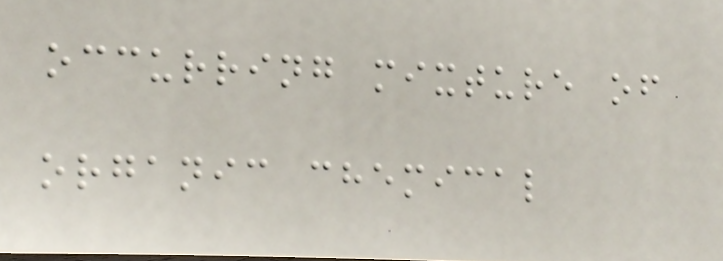occurring mixture of
organic chemical
